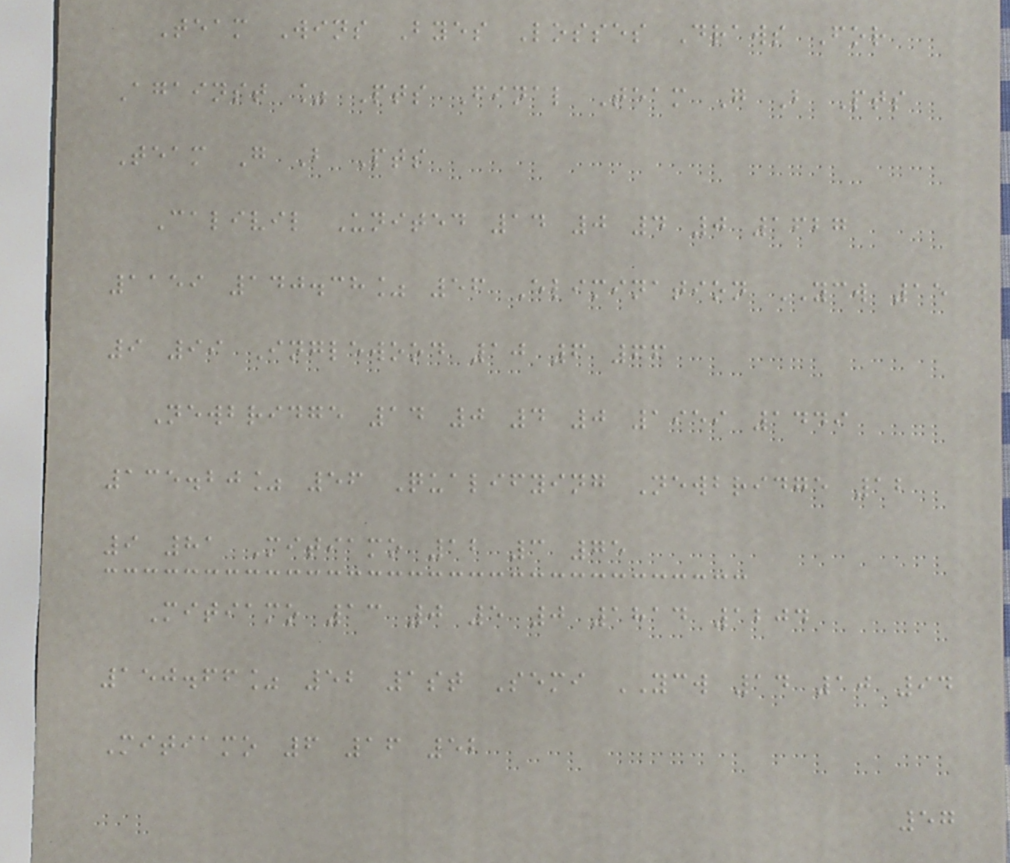Team Wins Byes Losses Draws For
Against % Pts Final Team G B Pts
Team G B Pts
Calivil United 14 0 4 0 1627
1159 140.38% 56 Elimination YCW 15
9 99 Inglewood 10 6 66
Newbridge 14 0 4 0 1959 1449
135.20% 56 Qualifying Newbridge 12
9 81 Mitiamo 12 3 75
Mitiamo 13 0 5 0 1814 1204
150.66% 52 1st Semi YCW 14 10 94
Mitiamo 6 16 52
57
